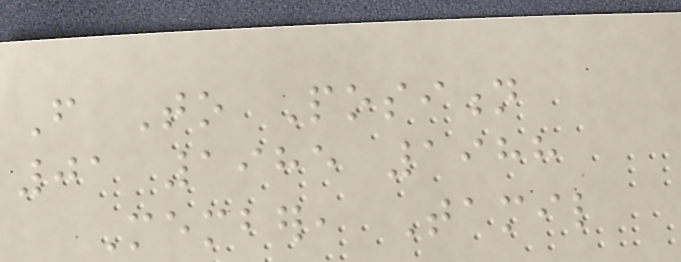From To Position
01 1985 1988
Member, Tamil
